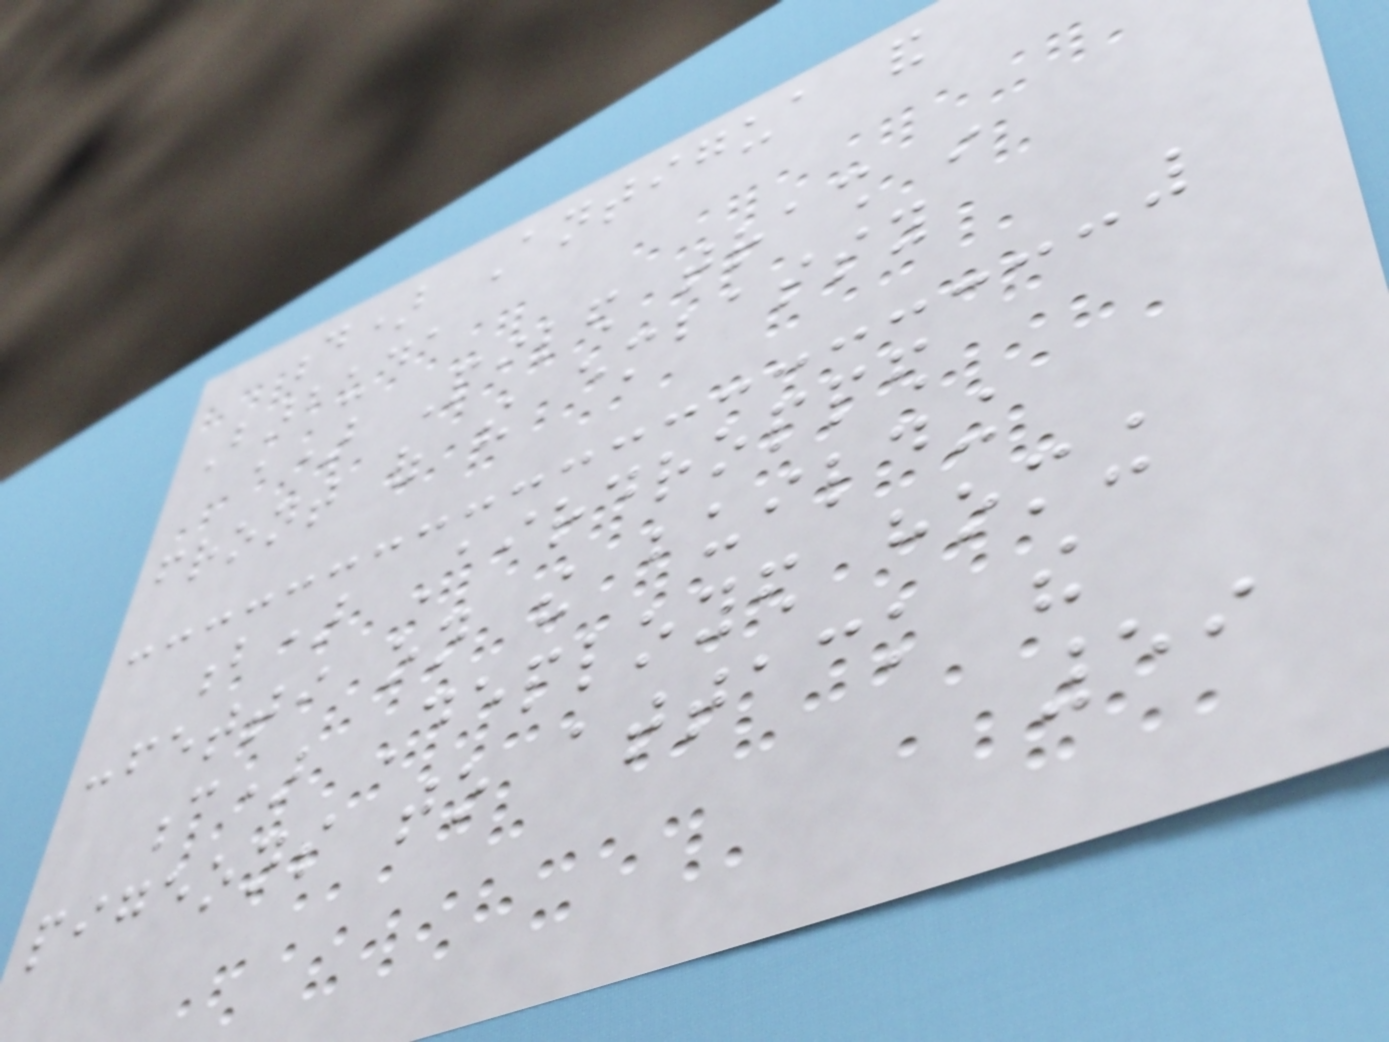d) Antigua and
Barbuda
a) Piled trash in
front of the embassy
b) Airdropped
confetti on the building
c) Deployed homing
pigeons to attack the
59
